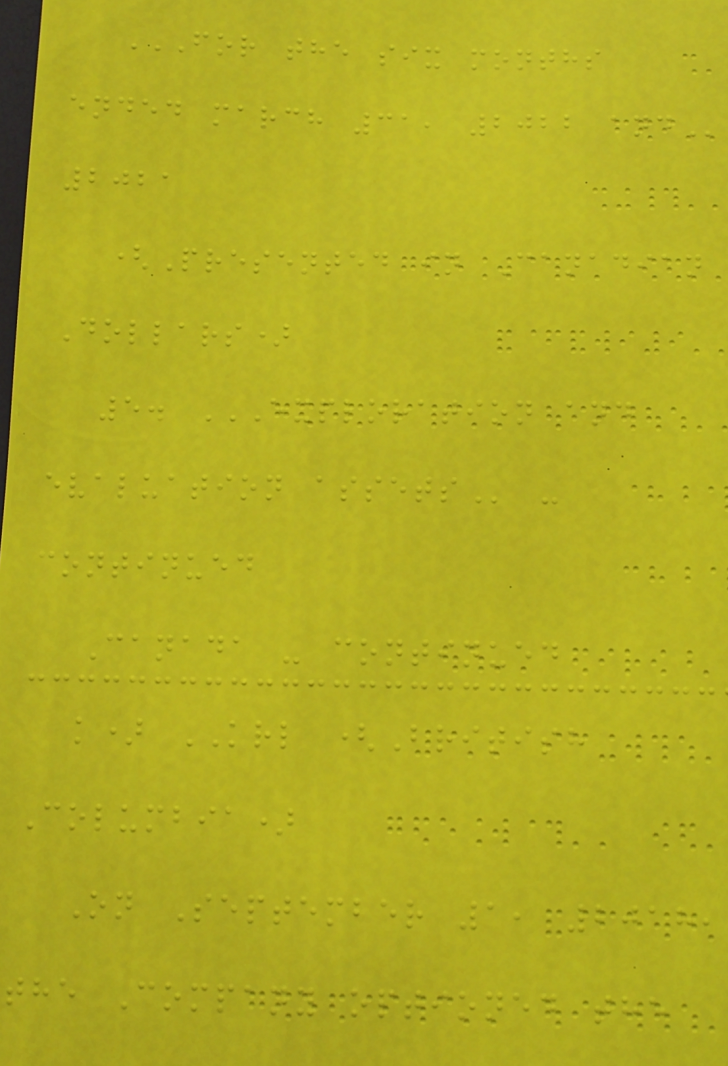FOR THE SIX MONTHS
ENDED MARCH 31, 2022 AND
2021
(Presented in Canadian
Dollars)
5. EXPLORATION AND
EVALUATION ASSETS -
continued
Canada - continued
k) KRL (British
Columbia)
On September 1, 2018,
the Company optioned the
